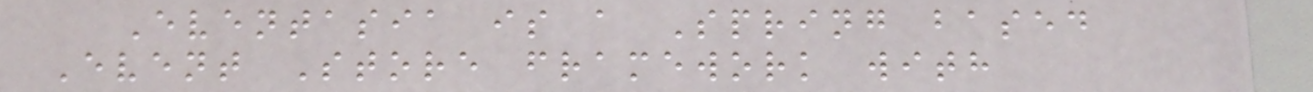Eventasia is a Spring based
Event Store framework with
